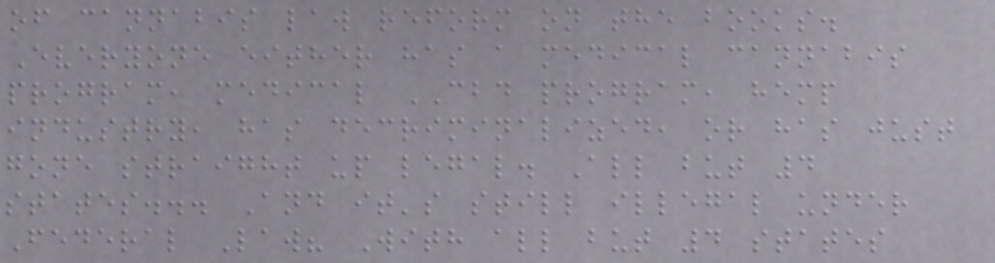of cannabis law reform on the books.
Everyone either has a medical cannabis
program, medical CBD program, hemp
industry, has decriminalized, or has just
gone straight up legal. All but 4
states... And it's still illegal under
Federal Law? With all but 4 states
